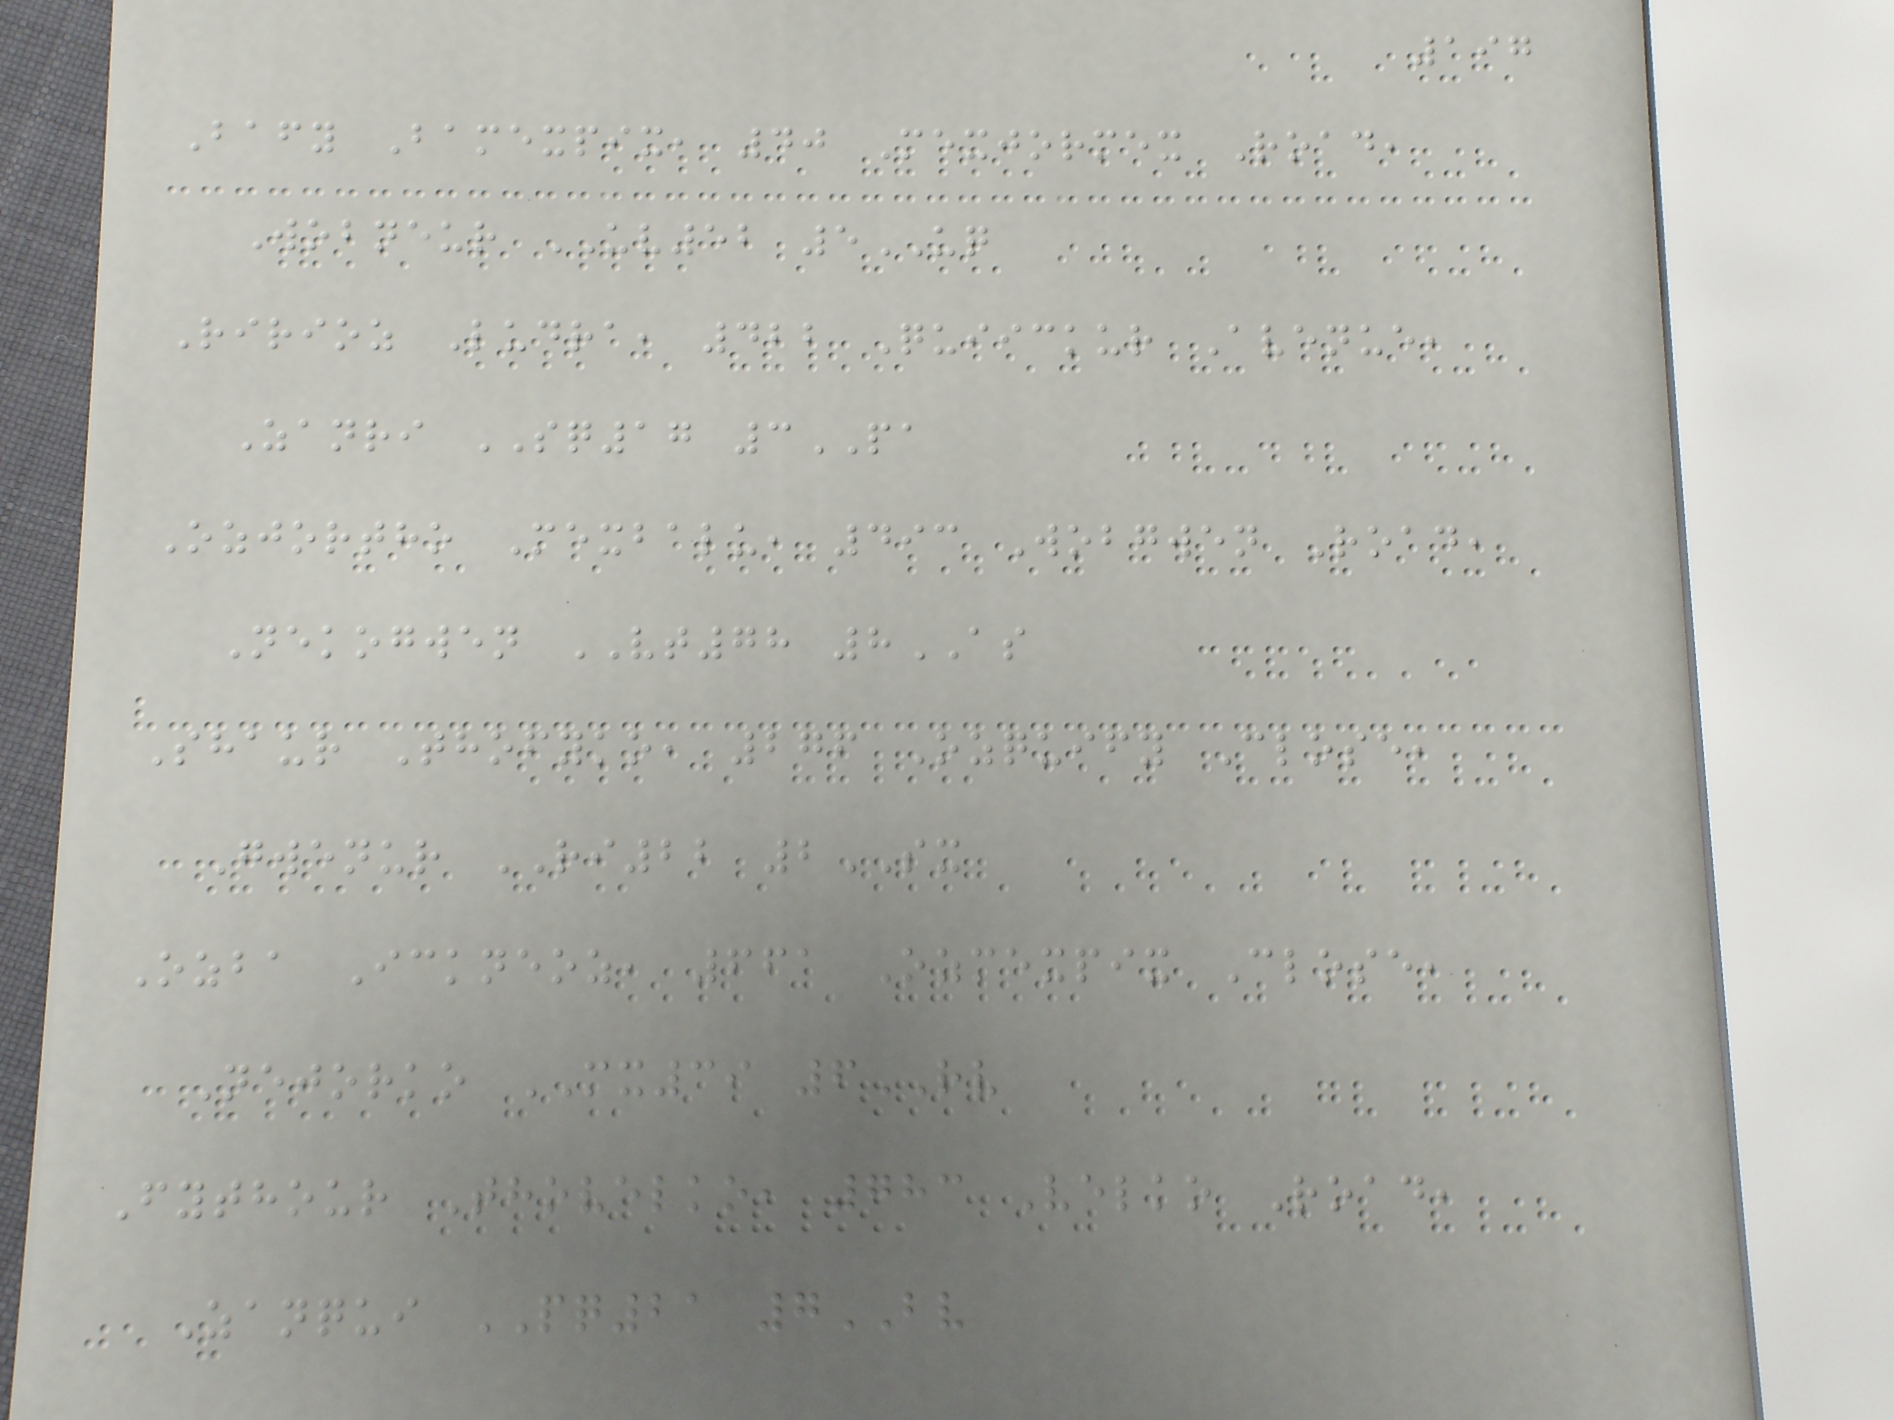197
Bafy Bamexpix, 40 Mexjormex Road,
Wobneur UV52 5UQ
Ririoz Ludra, 422 Quiickur Avenue,
Zanri SQ17 3PA
Ozjortho Mexbalu, 493 Wobgwen Road,
Nekogwen VT78 8AS
Shaur Thofyko, 276 Ozquify Close,
Gwenur RI22 2SX
Ozba Ickneoz, 661 Ozmexpix Close,
Nejorko MX39 6RV
Fythour Thovelko, 783 Velko Road,
Zanqui PQ21 7BV
